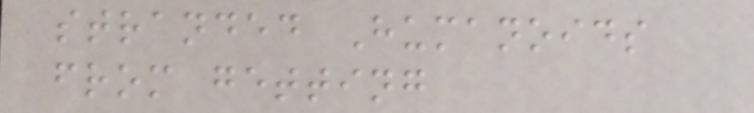stranded Humanoids
from getting
